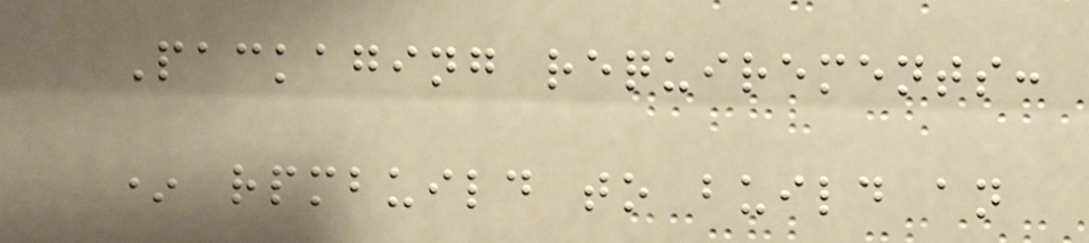Packaging requirements:
* rpmbuild to build an
